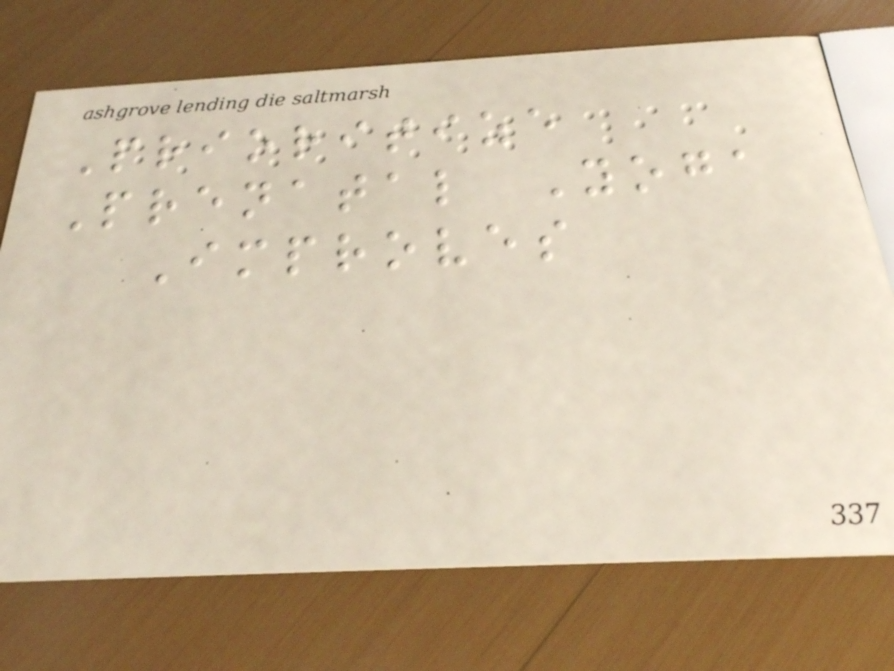Prioritize
Prenatal Yoga
Improves
